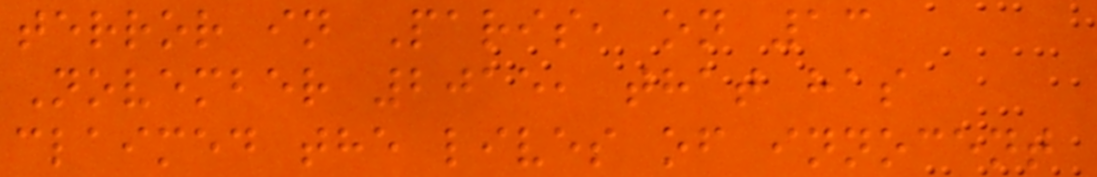terror in Paris, on 13
November 2015, that has
claimed the lives of innocent
